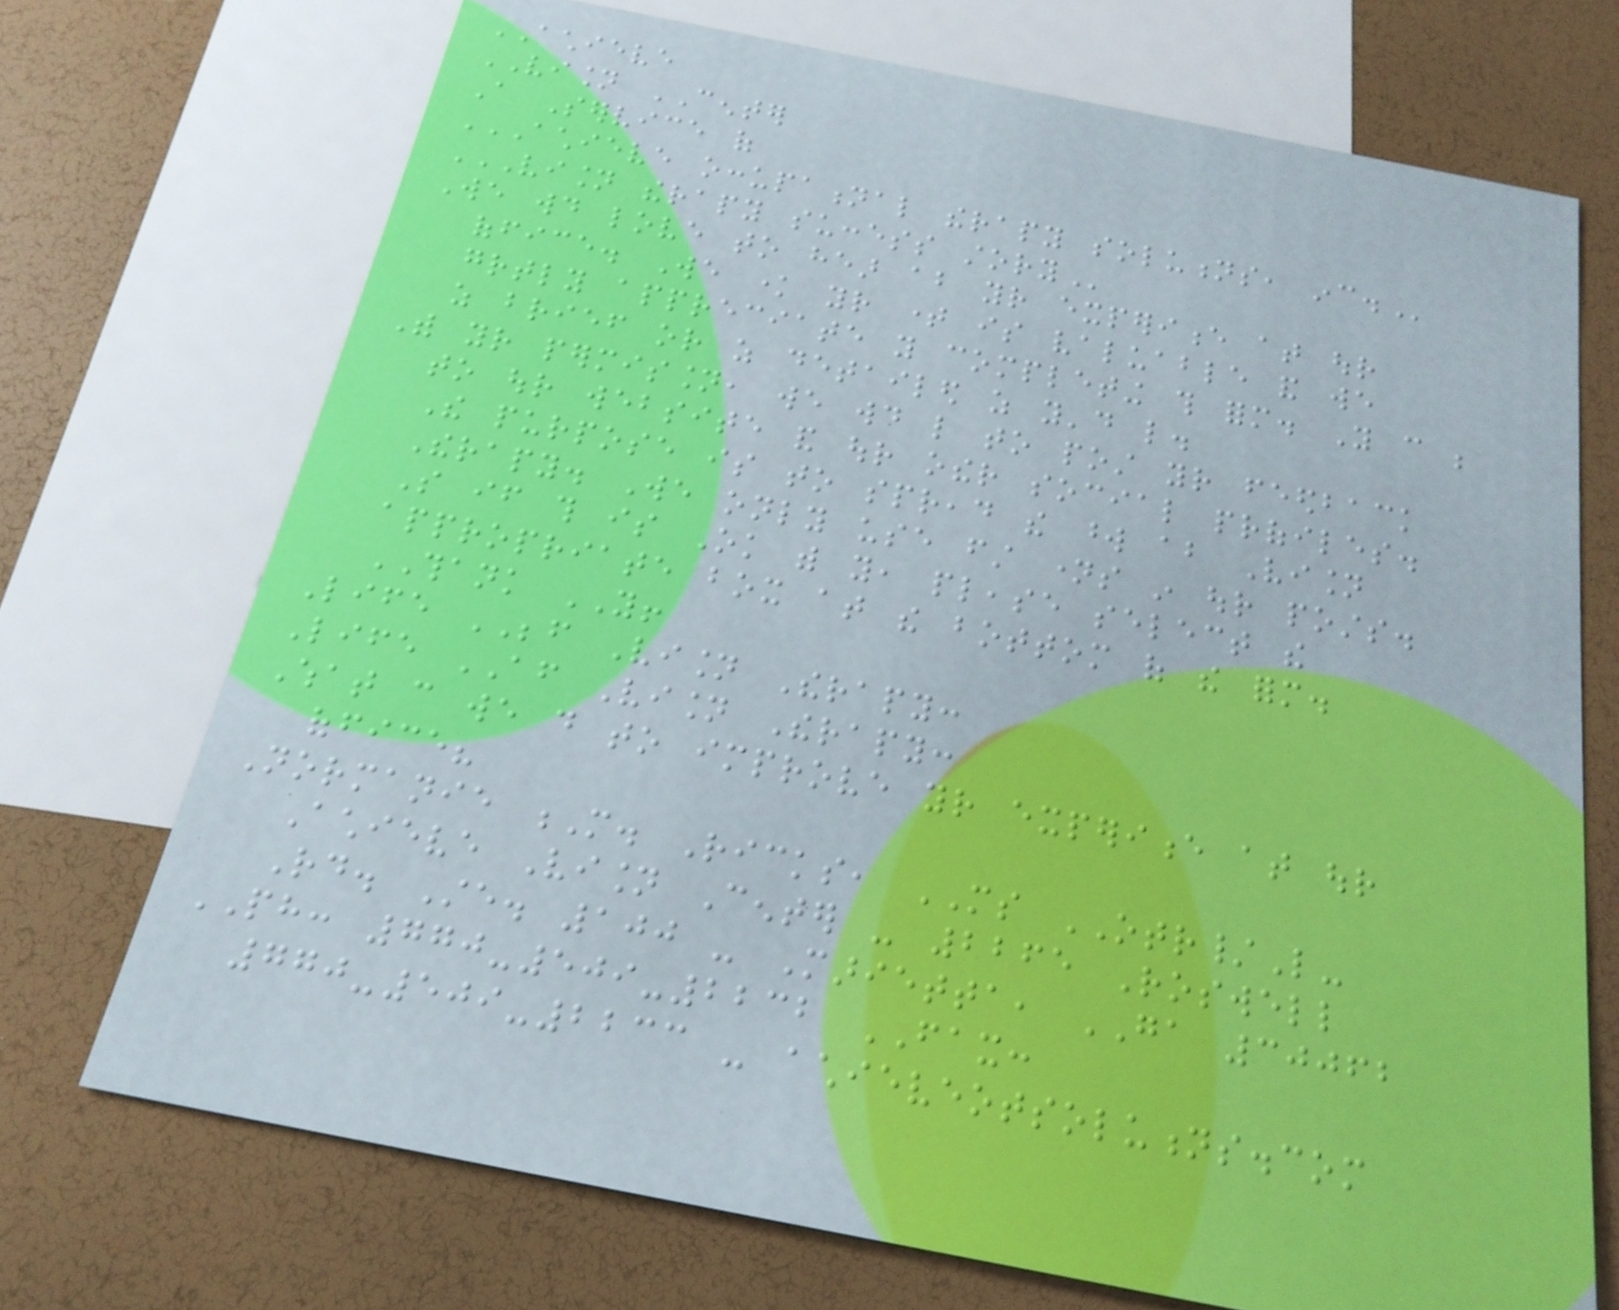ACHIEVE
VISION CENTER
A Service of
ACHIEVE OCCUPATIONAL THERAPY SOLUTIONS, INC.
VISION THERAPY SUCCESS STORY
We would love to hear about your experience at our
office. We know your time is valuable and we
greatly appreciate you completing this form. You can be
as brief or as detailed as you'd like.
With your permission, we would like to post your feedback
to our website and our other social profiles.
The purpose is to spread the word about Vision
Therapy. We only use first names in our posts.
So if this is Ok with you, please select the
appropriate box at the bottom of the form.
THANK YOU!
Life BEFORE Vision Therapy:
Life AFTER Vision Therapy:
What can we do to improve your experience at our
office?
Normanie M. Ricks, MS OTR/L-
Achieve Vision Center - 2265 Roswell
Rd. Ste. 100 - Marietta, GA 30062
PH: 770-509-2232 FAX:
770-509-2233 - achieveotsolutions.com
